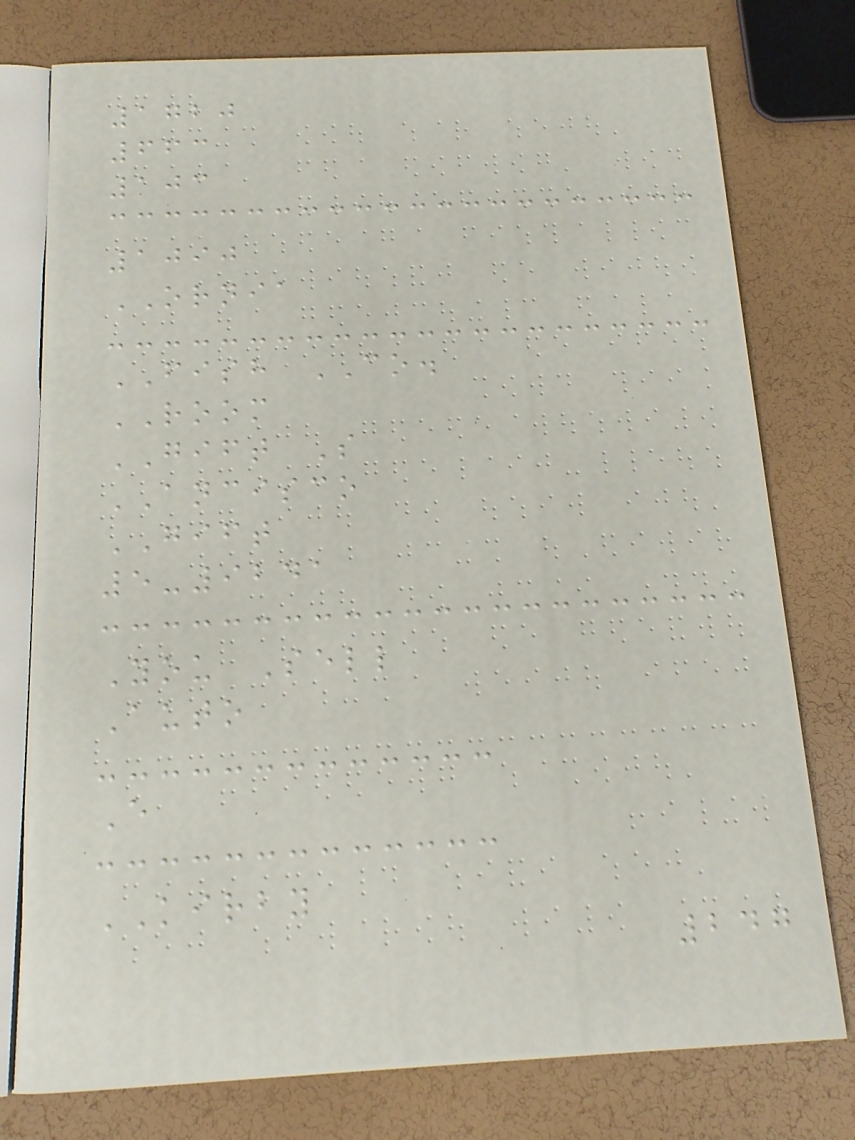1720
663
103
1090
ORNIA
FISH CO.
ROOM
GIFT S
ANCISCO
GIFT
5-9241
You Sell
Auto
E
KIRBY
247
